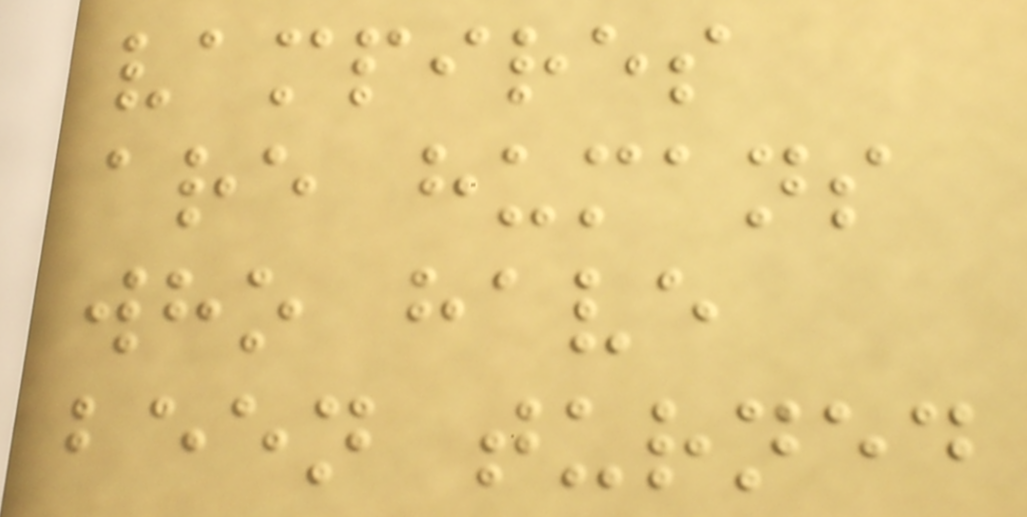vampires
are humans
who have
been turned
